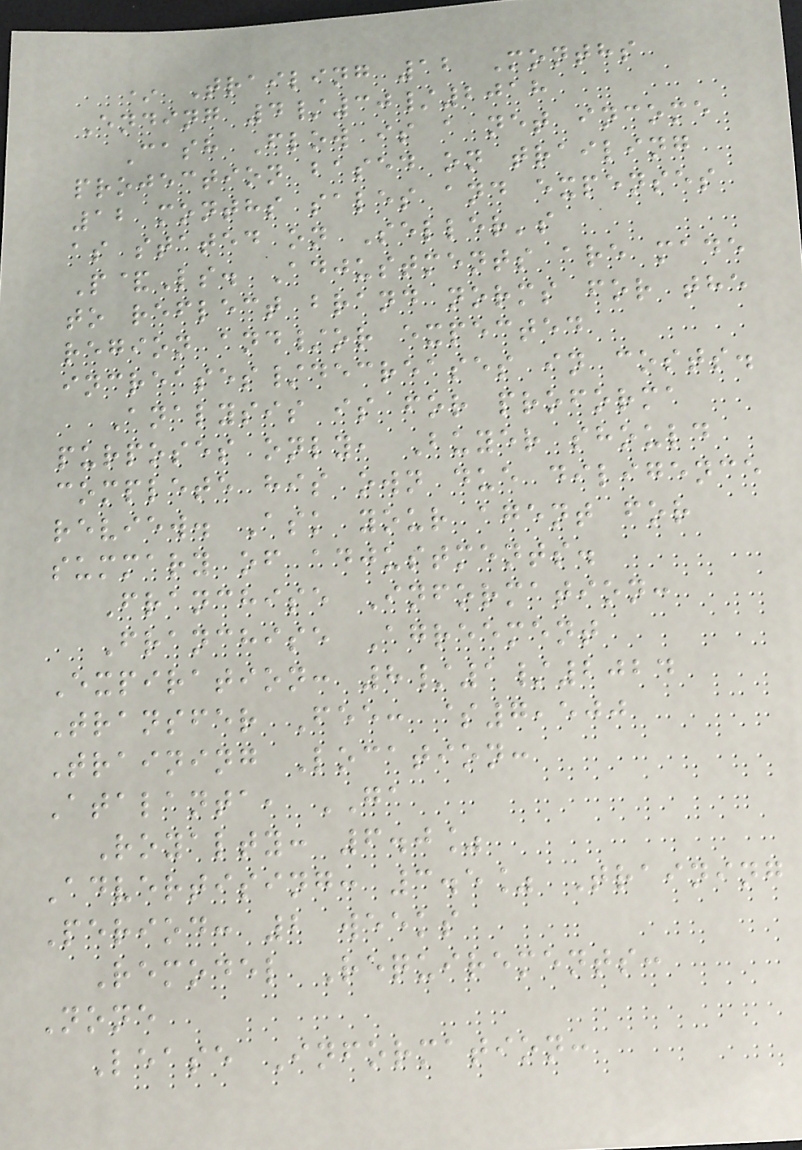* Trailing 12 Months
Ending 4/30/2018
Cash Flow is a net income
projection based on trailing
12 months sales and expenses
as stated on Seller's
P&Ls. Adjustments are made
to reflect brand norms for the
region and/or expected
increases/decreases in costs.
Analysis is for proforma
purposes only, Buyer should
complete his own due diligence
review. Ask your agent for
summary of adjustments.
Franchise Information:
Franchise Agreement
Expiration: 8/1/2024
Transfer Fee: $7,500
Training Location:
Atalanta, GA
Royalty: 6.0%
Advertising: 3.5% Training
Period: 2 weeks
Remodel Requirements:
None
Lease Information:
